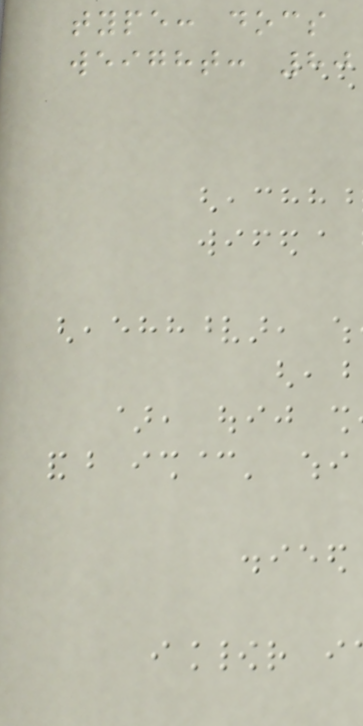type: docs
weight: 80
